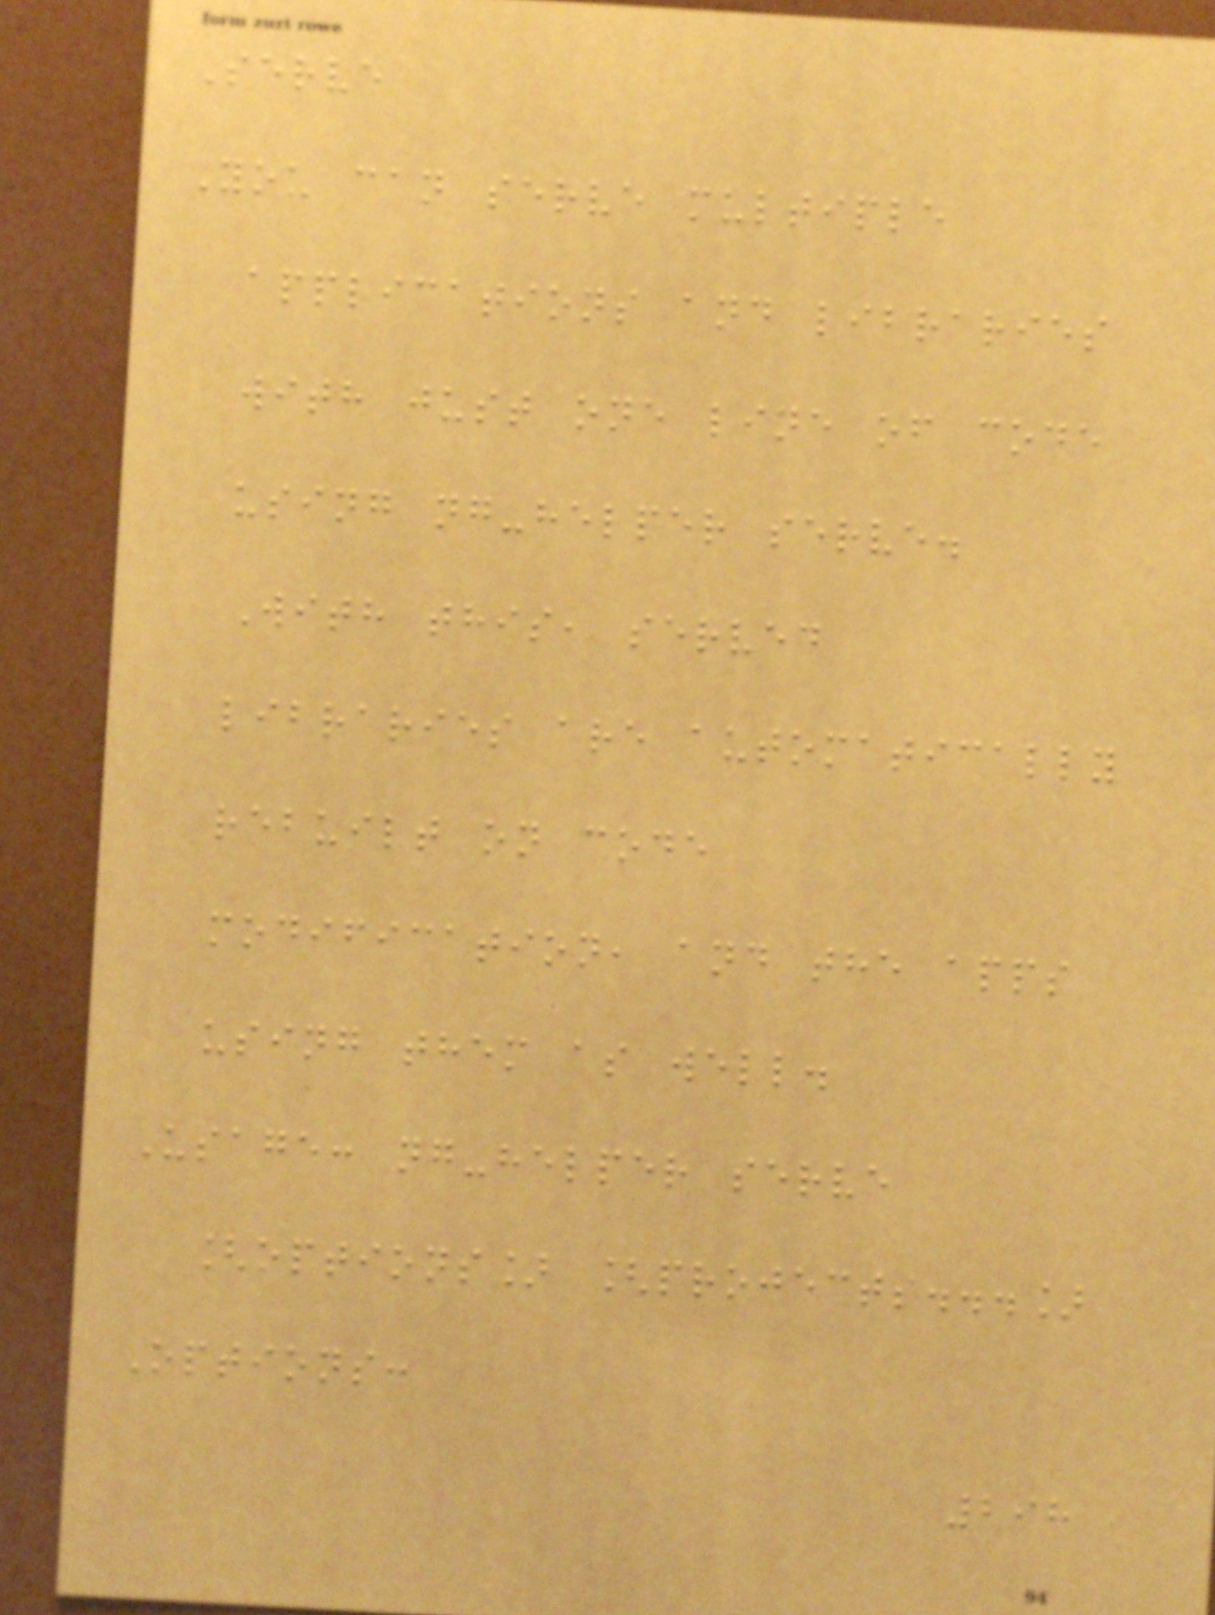Serve
You can serve multiple
applications and libraries
with just one line of code
using ng-helper serve.
With this, served
libraries are automatically
rebuilt on code
modification, and the apps
using them as well.
Usage: ng-helper serve
[options] [projects...]
Options:
298
